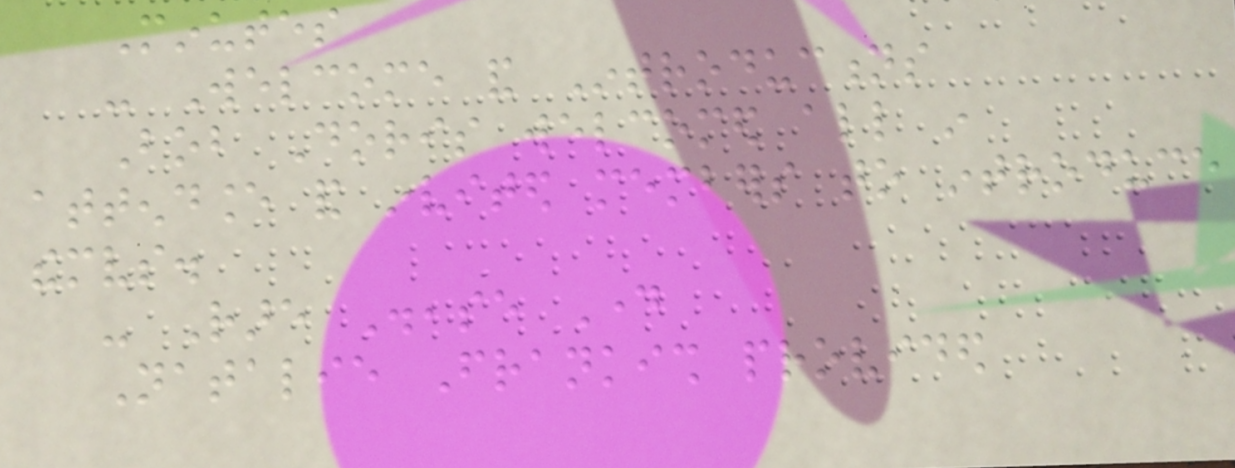Minutes
- Welcome and Introductions
Bob Doris welcomed all in
attendance and invited members to introduce
themselves.
- Rare Disease Day
Natalie Frankish provided
